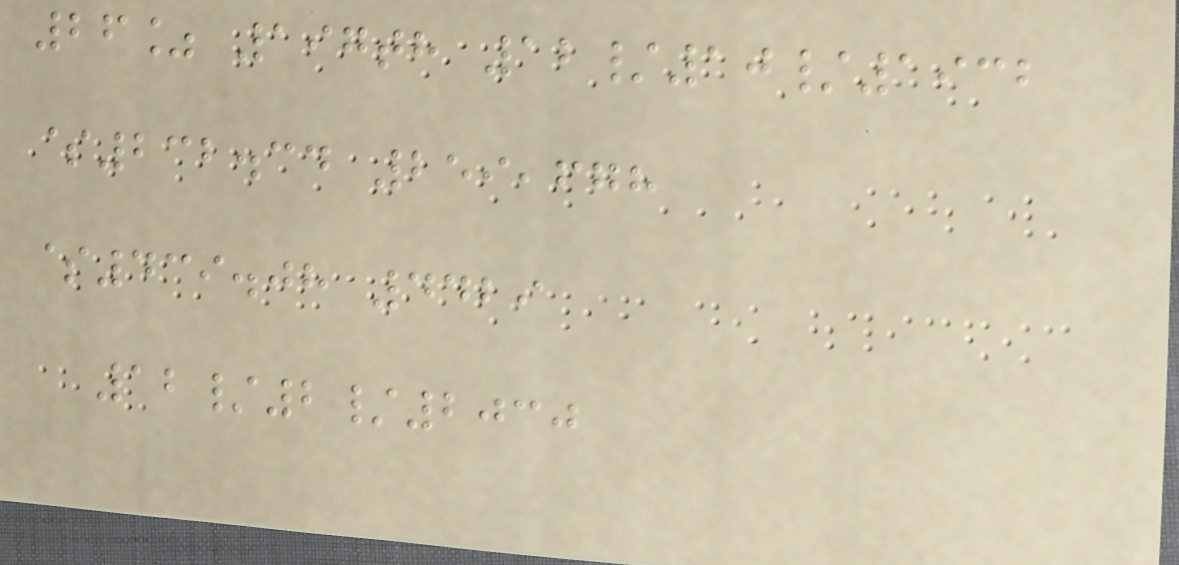26% 197th 12/10/1932
$232.34 259,678
$439.08 4429
12/2/2030
